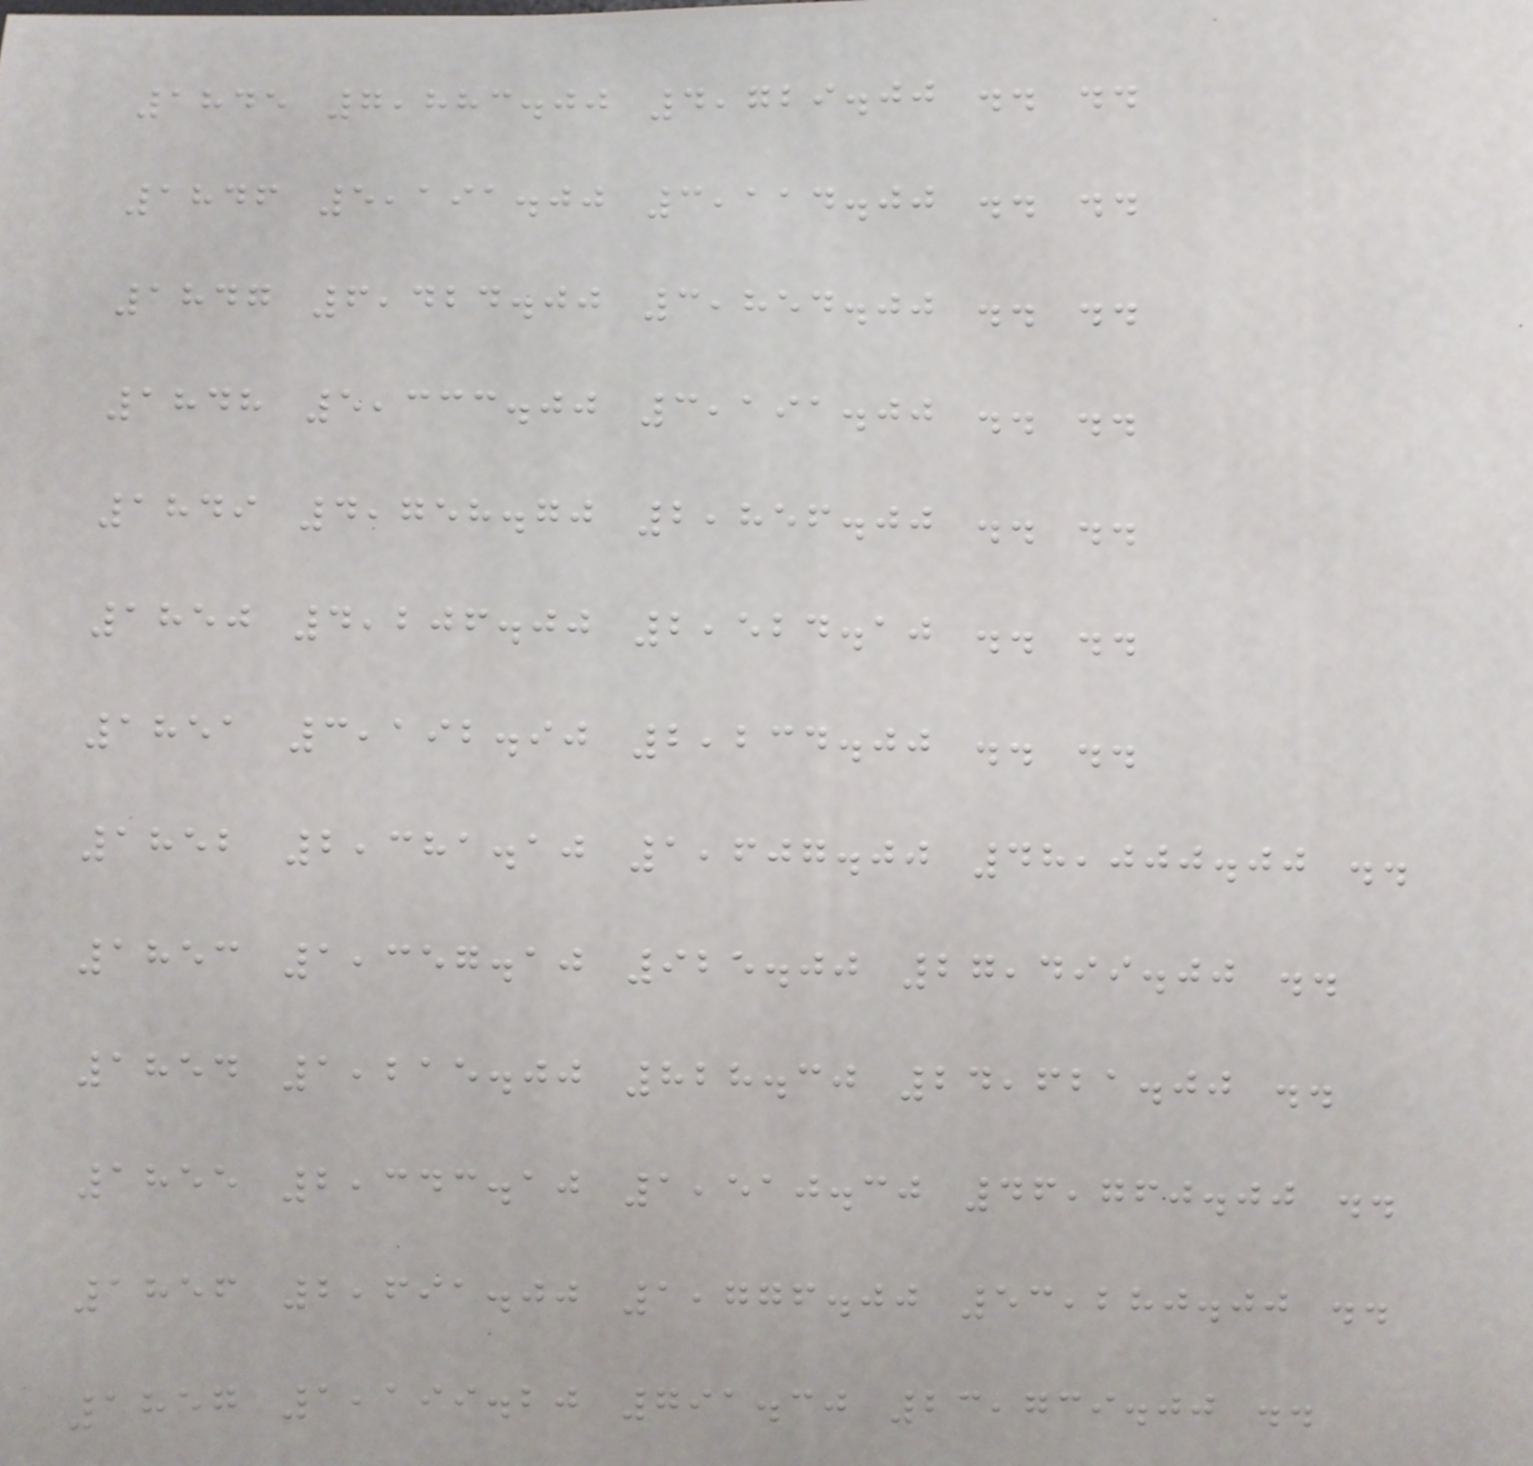1845 7,883.00 4,729.00 .. ..
1846 5,191.00 3,114.00 .. ..
1847 6,424.00 3,854.00 .. ..
1848 5,333.00 3,191.00 .. ..
1849 4,758.70 2,856.00 .. ..
1850 4,206.00 2,524.10 .. ..
1851 3,192.90 2,234.00 .. ..
1852 2,381.10 1,607.00 48,000.00 ..
1853 1,357.10 925.00 27,499.00 ..
1854 1,215.00 828.30 24,621.00 ..
1855 2,343.10 1,510.30 46,760.00 ..
1856 2,691.00 1,776.00 53,280.00 ..
1857 1,199.20 791.30 23,739.00 ..
